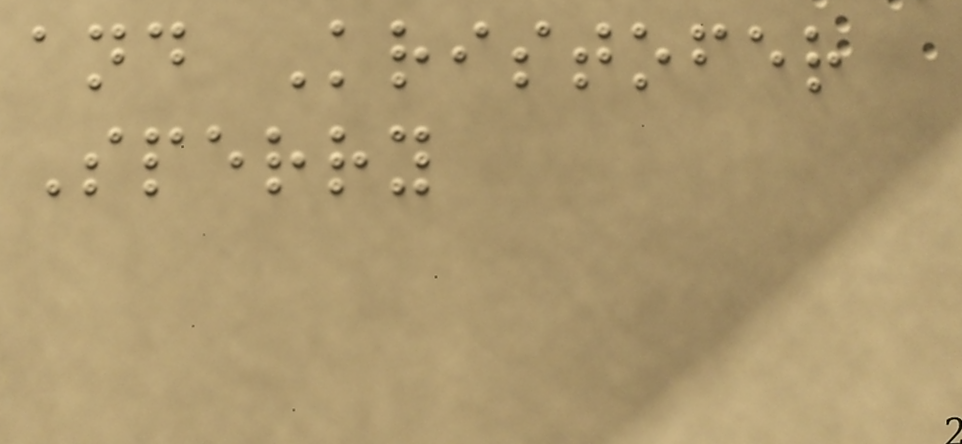and Kristofer
Sperry
